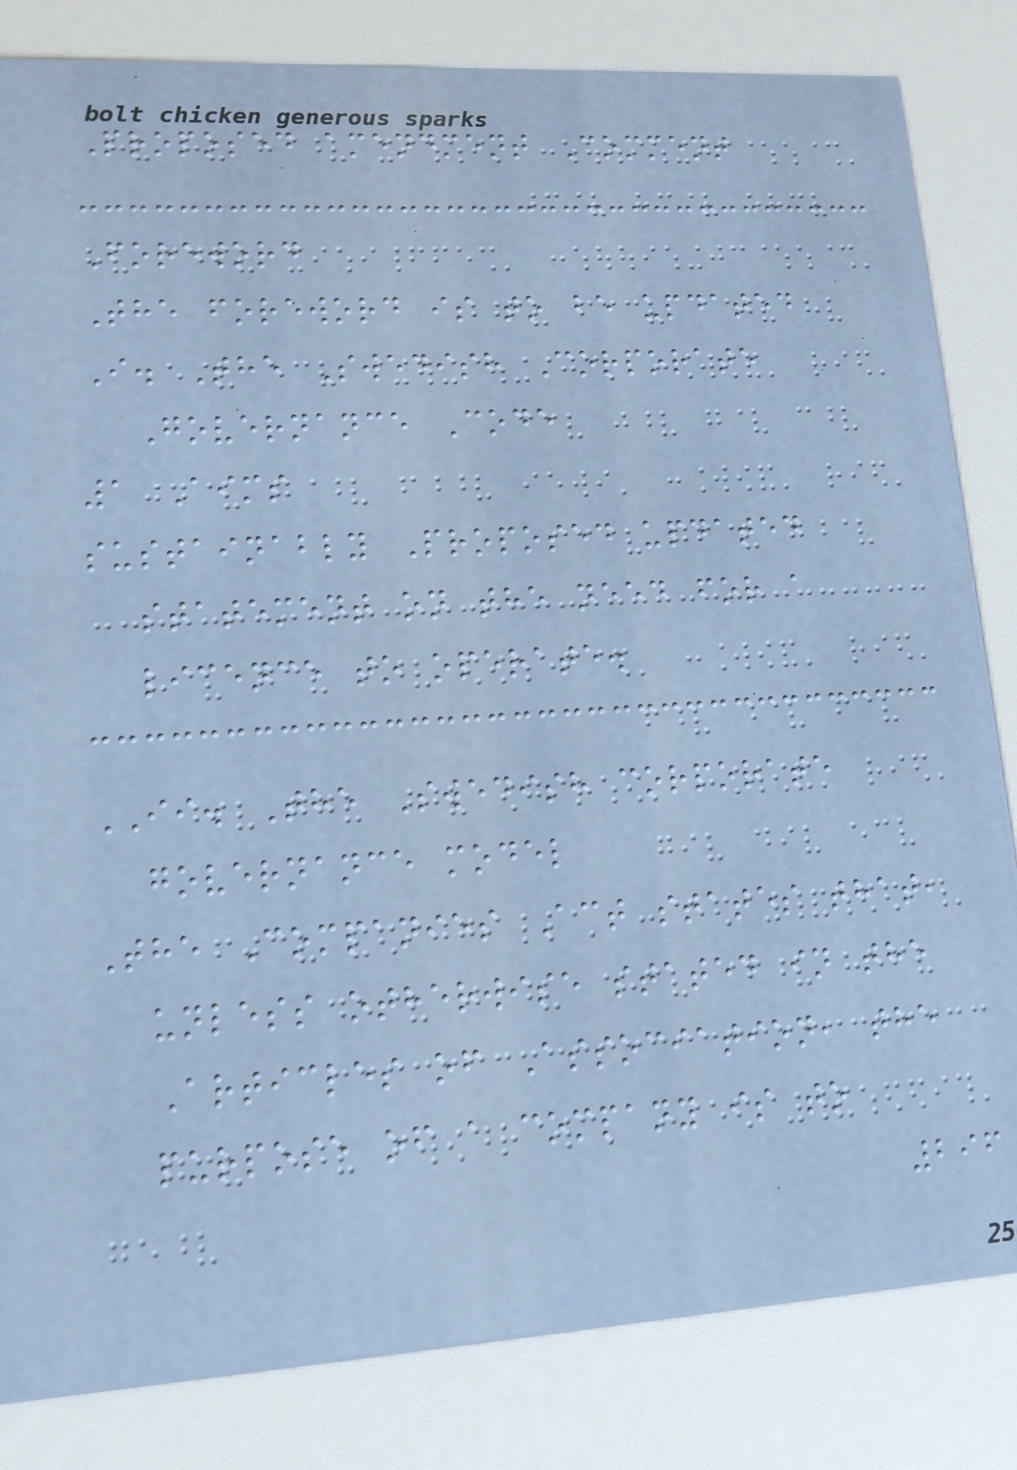Proposed amendment Comment
Foreword
The foreword is to be updated
I. The Swedish Corporate
Governance Code
1 Aims
sustainably Proposed updated
statement on the need for a
licence to operate.
II. The Swedish corporate
governance model
The Companies Act states that,
unless otherwise stated in the
Articles of Association, the
purpose of a company is to
296
